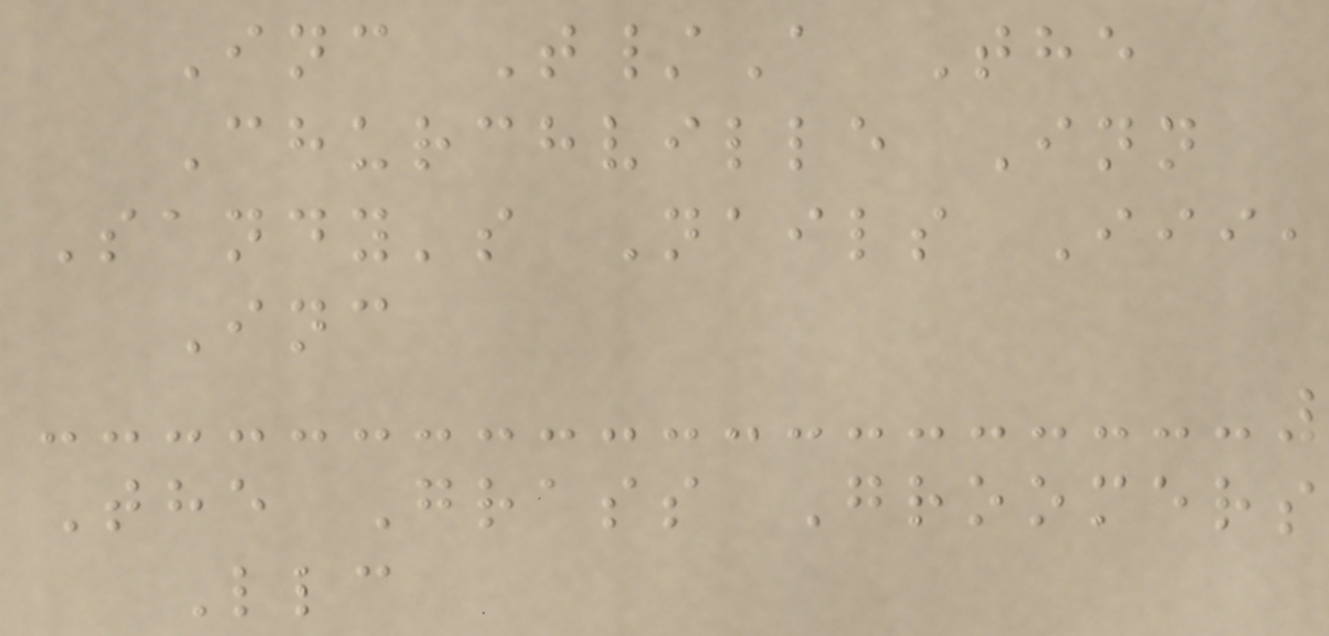Inc T/A The
Churchville Inn
Sandy's Nails Iii,
Inc
The Grass Groomers
Llc
